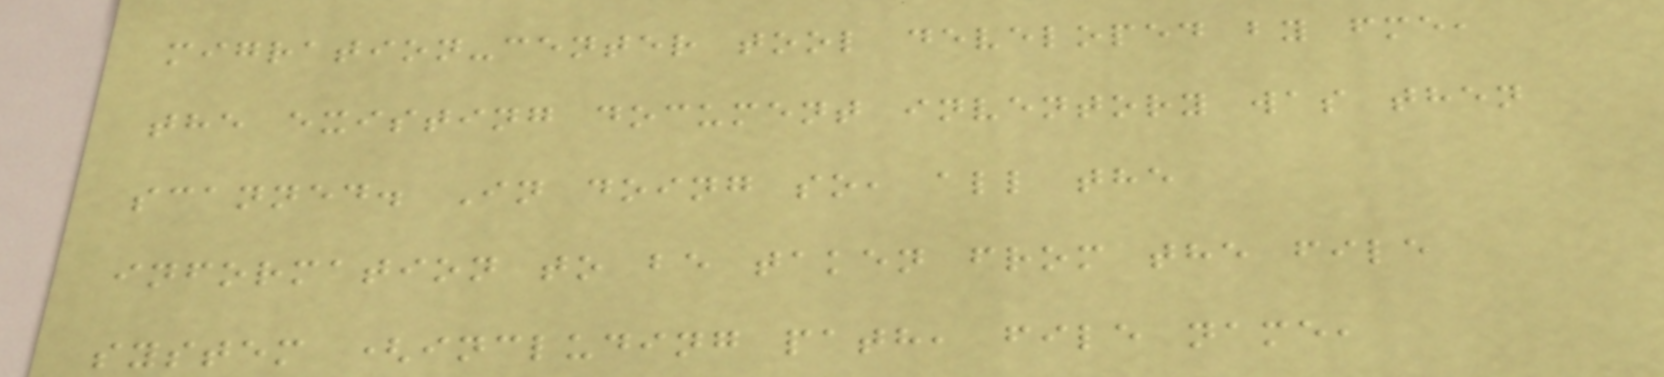migration-center tool developed by fme,
the existing document inventory was then
scanned. In doing so, all the
information to be taken from the file
system (including path, file name,
